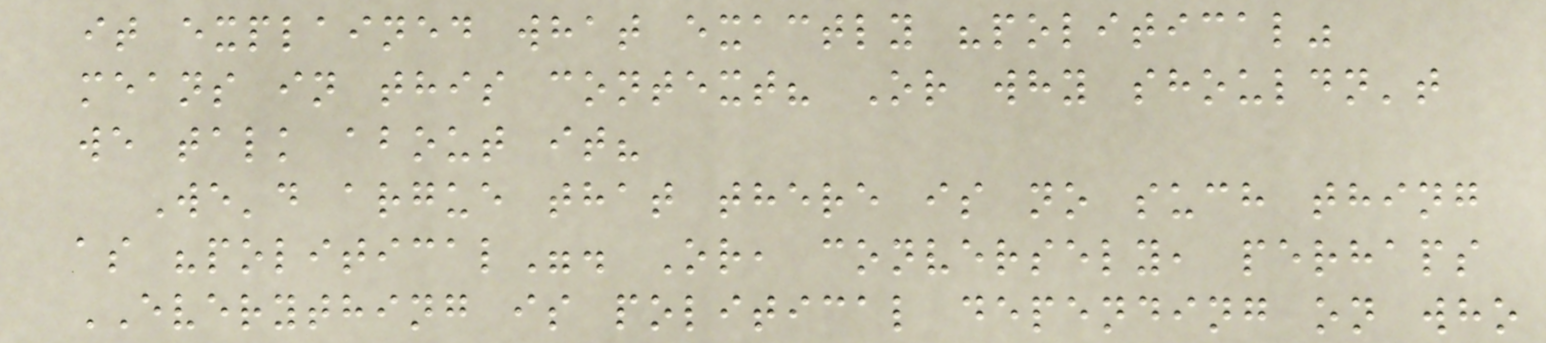it explained what exactly "political"
means in this context? Or why shouldn't
we talk about it?
We'd argue that there is no such thing
as "political". Or, conversely, perhaps
EVERYTHING is political depending on who
